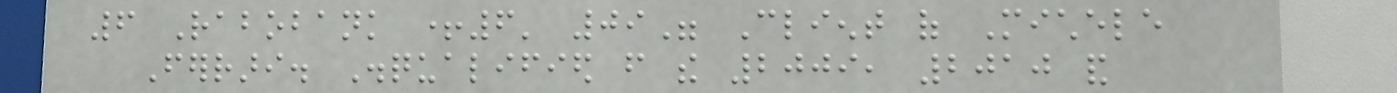6 Rabobank +6' 09" Client of Michele
Ferrari. Disqualified from the 2009, 2010 and
